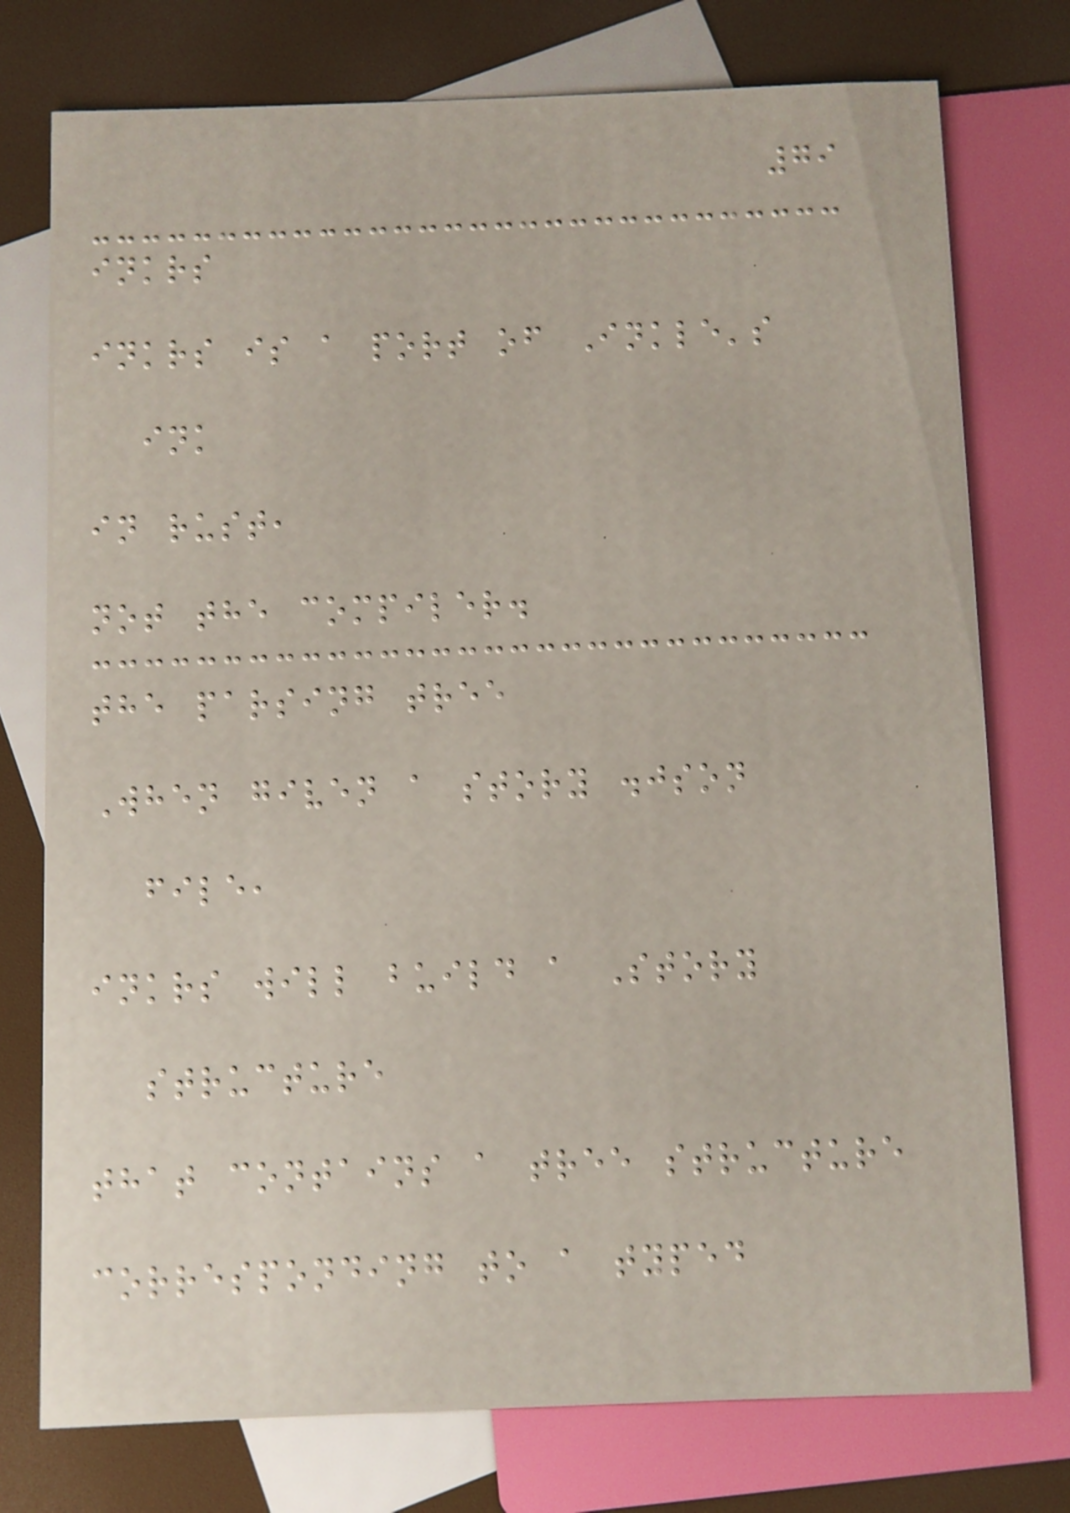79
inkrs
inkrs is a port of Inkle's
ink
in rust,
not the compiler.
the parsing tree
When given a story .json
file,
inkrs will build a Story
structure
that contains a tree structure
corresponding to a typed
